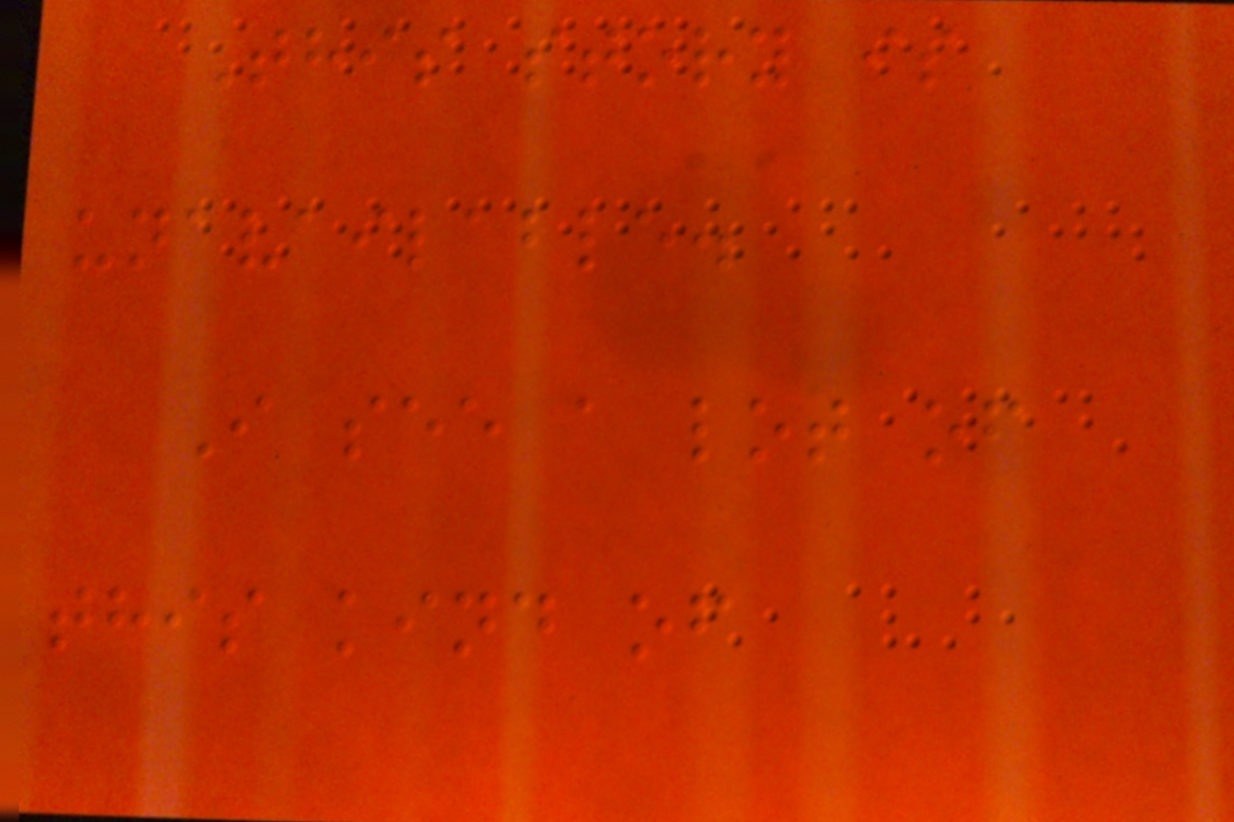This story is
unavailable.
I see a lot of
this kind of
